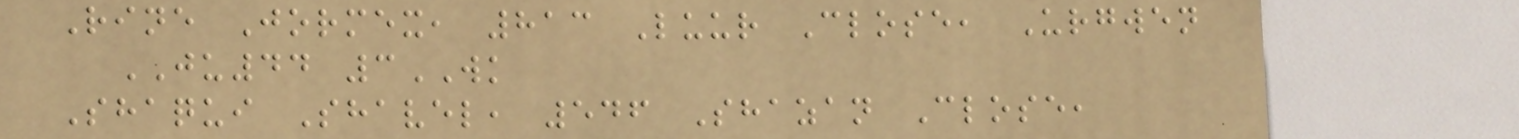Rine Jormex, 813 Luur Close, Urgwen
JU44 3WK
Shaqui Shavel, 546 Shazan Close,
